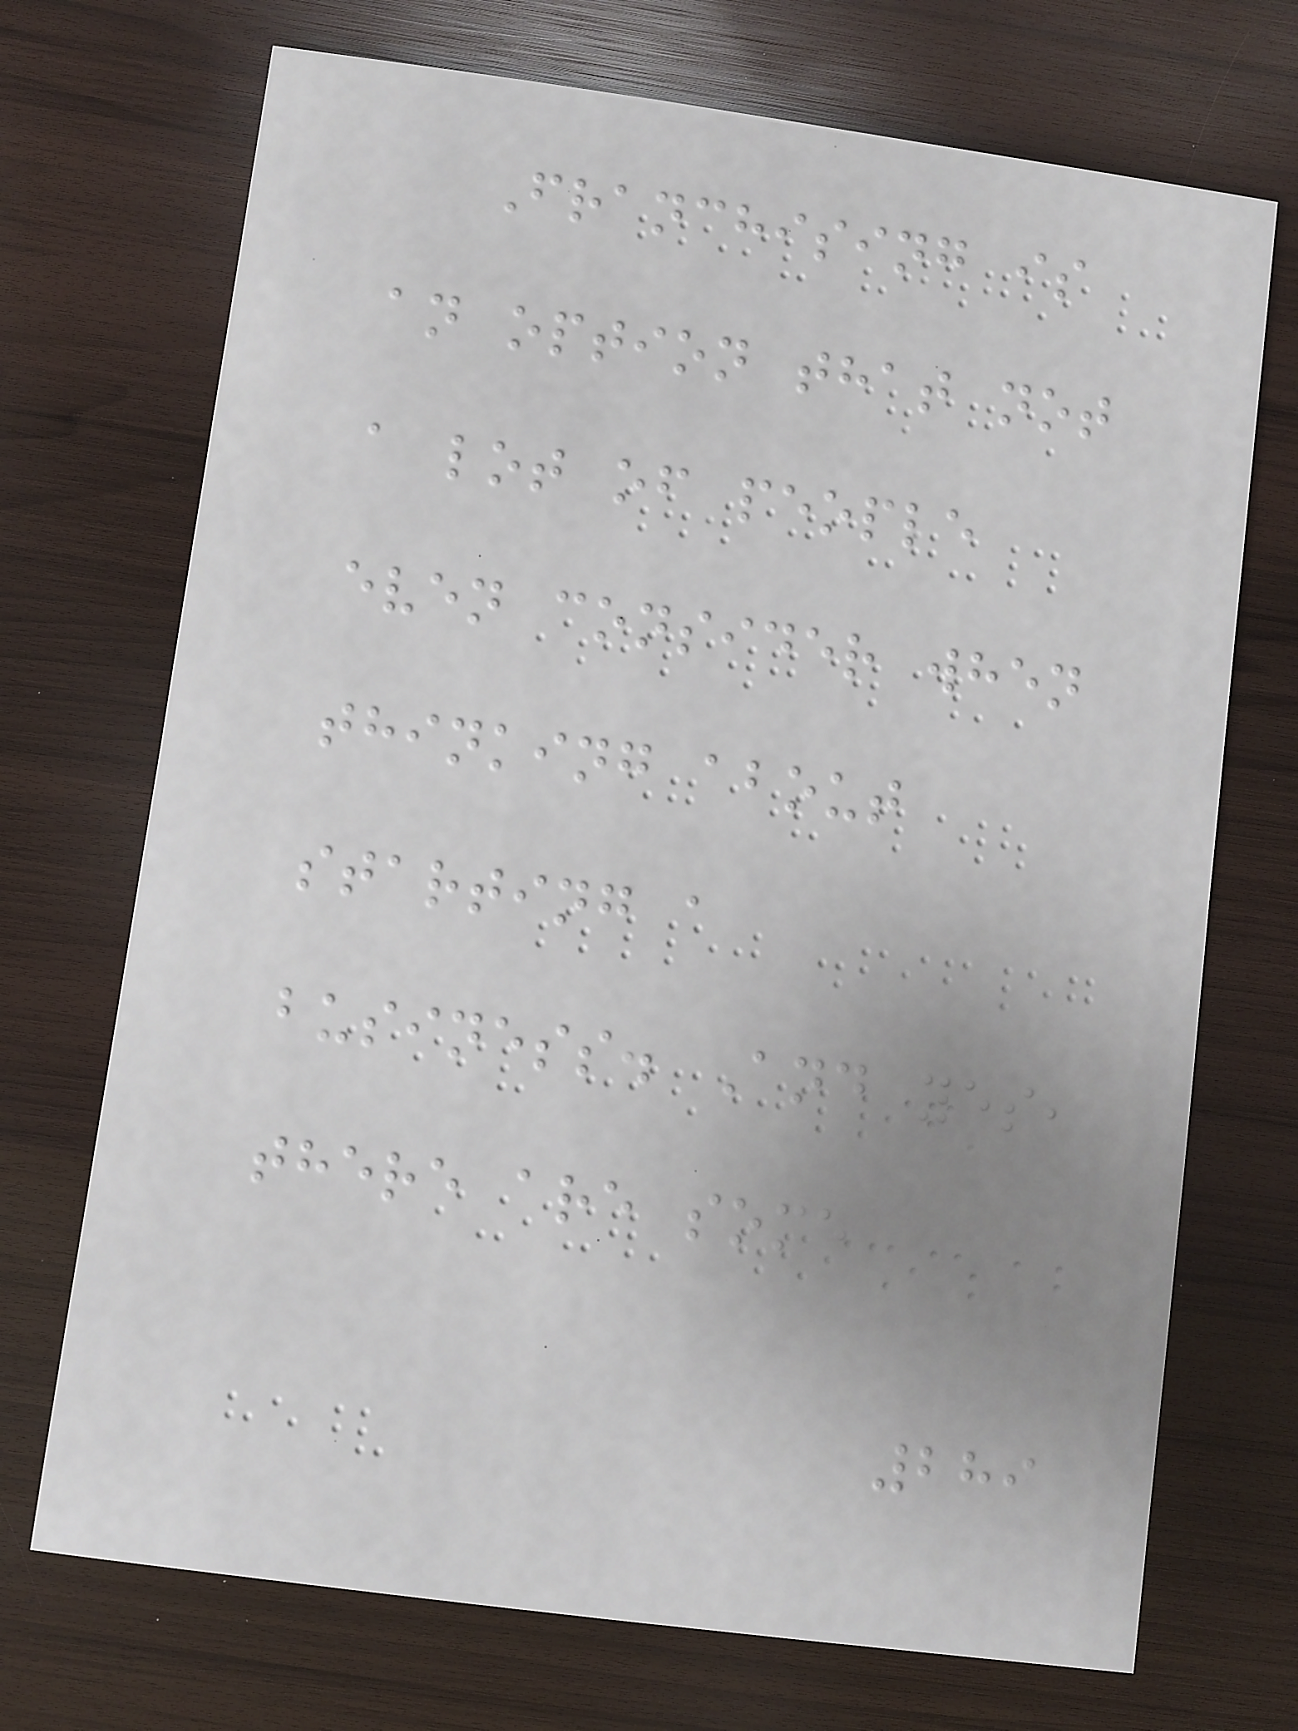Franchising is
an option that not
a lot of people
even consider when
thinking about
starting a
business. And yes,
there are some
289
